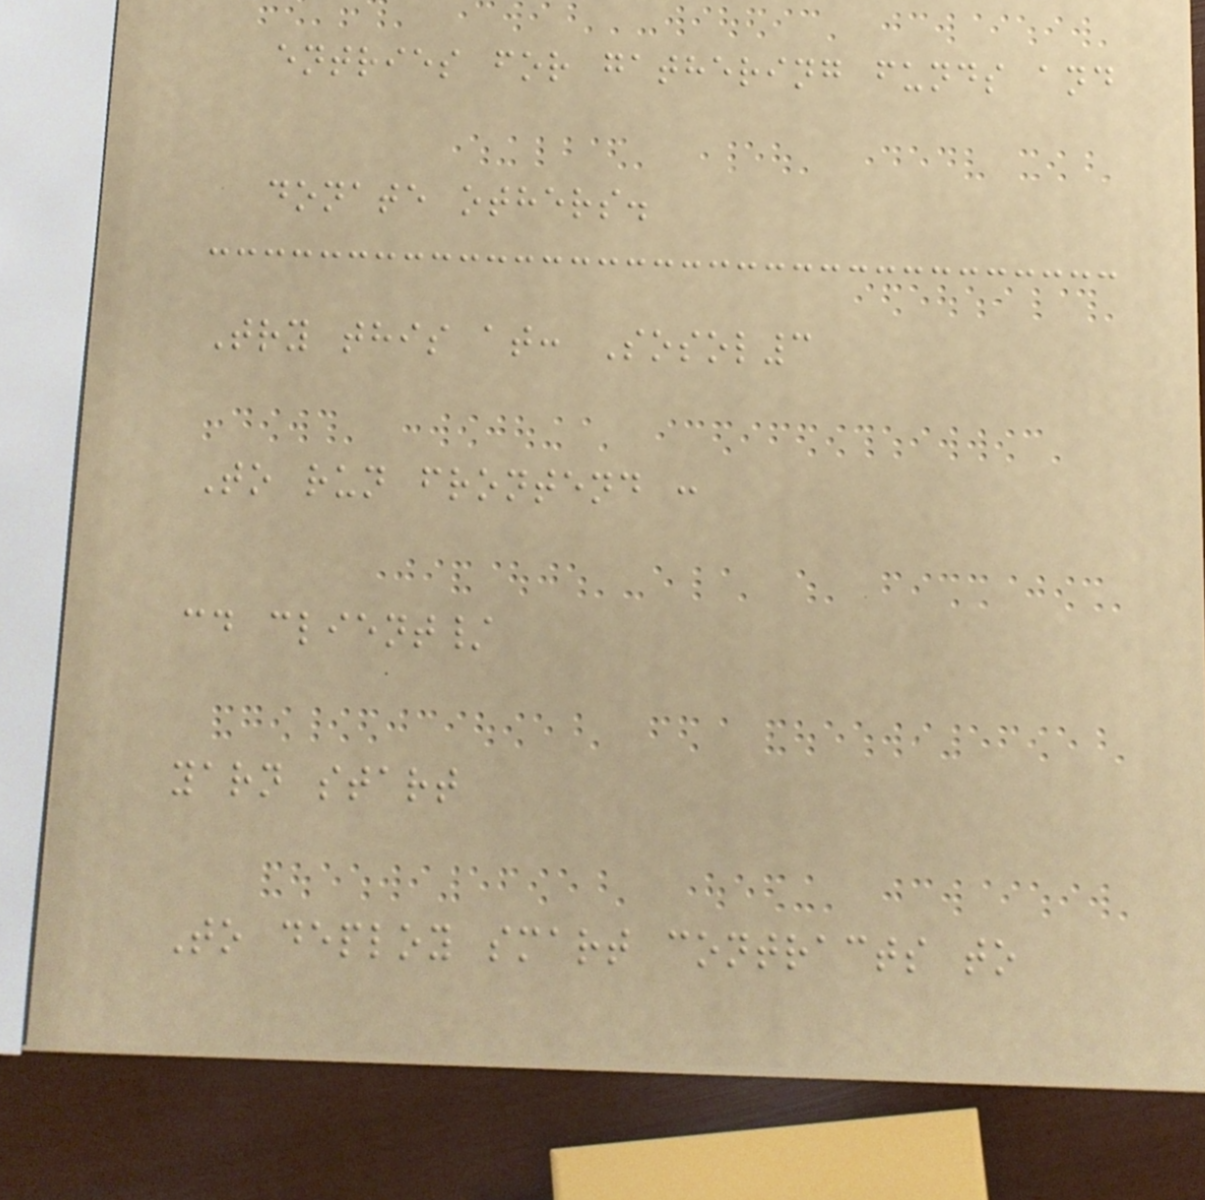entries for gathering funds and
donate others.
Try this at: Sosol3
To run frontend :
cd client/
yarn start
To deploy smart contracts to
